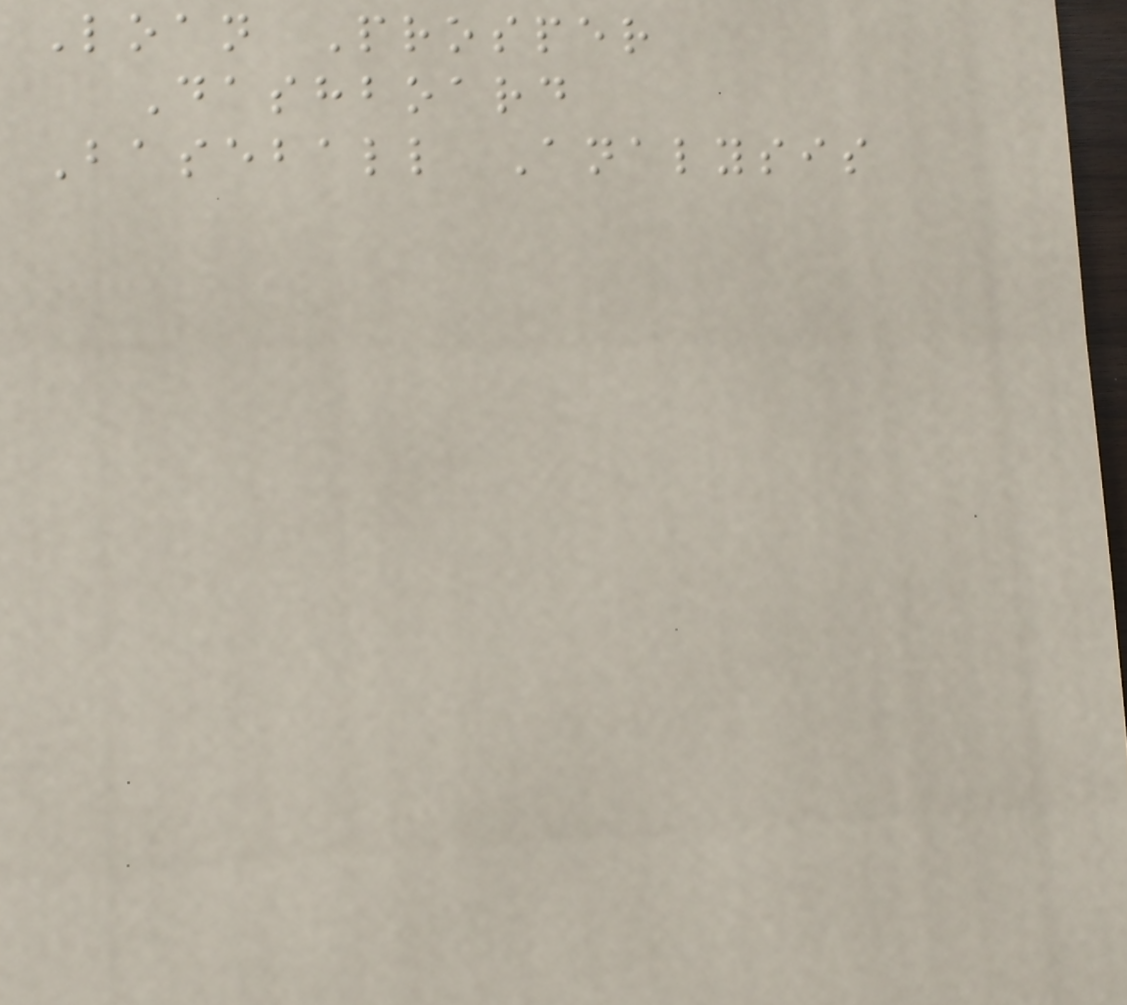Loan Prosper
Dashboard
Baseball Analysis
